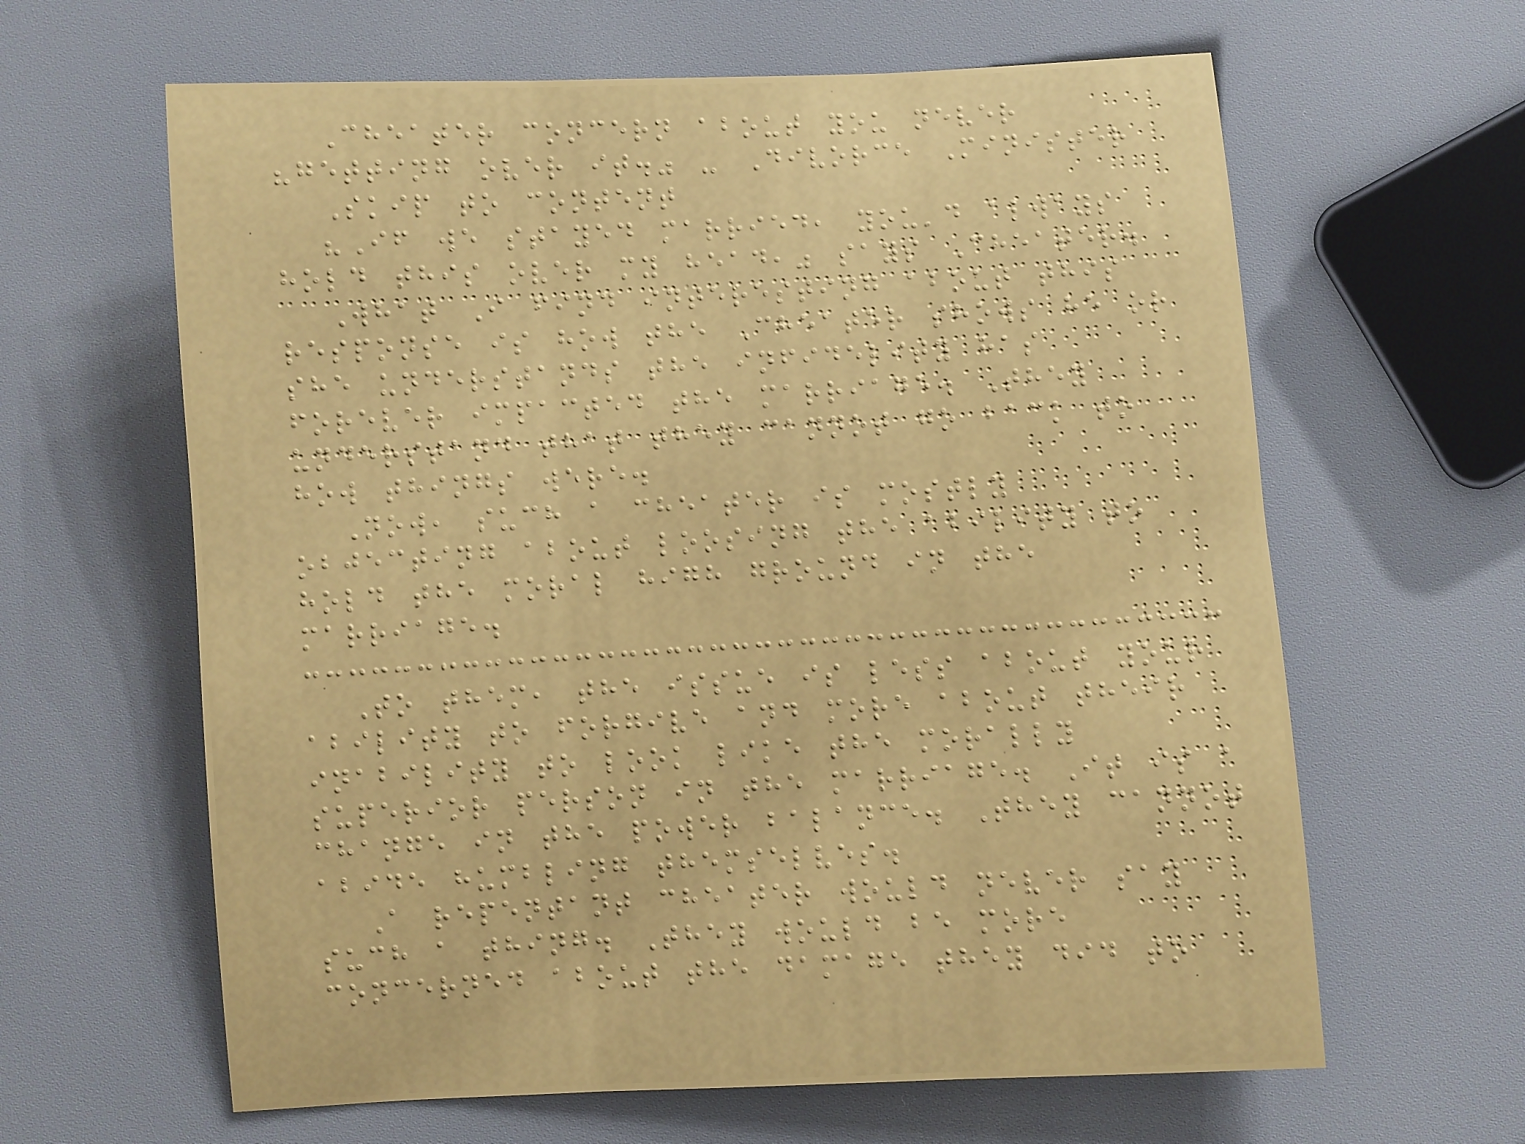Cheater concern about you never
"getting over it." - Divorce Minister
Skip to content
"If we stayed married, you'd always
hold this over my head," says Cheater.
What I find interesting about this
response is how the Cheater shows he or
she understands the infidelity has
forever impacted the marriage. They
understand that they cannot go back to
how things were.
Now, such a cheater is mostly
objecting about loosing the ability to
hold the moral high ground in the
marriage.
To them, the issue is less about your
ability to forgive and more about their
inability to look like the morally
superior person in the marriage. It is a
change in the power balance. They cannot
abide humbling themselves.
A repentant cheater would never say
such a thing. They would be more
concerned about the damage they did to
